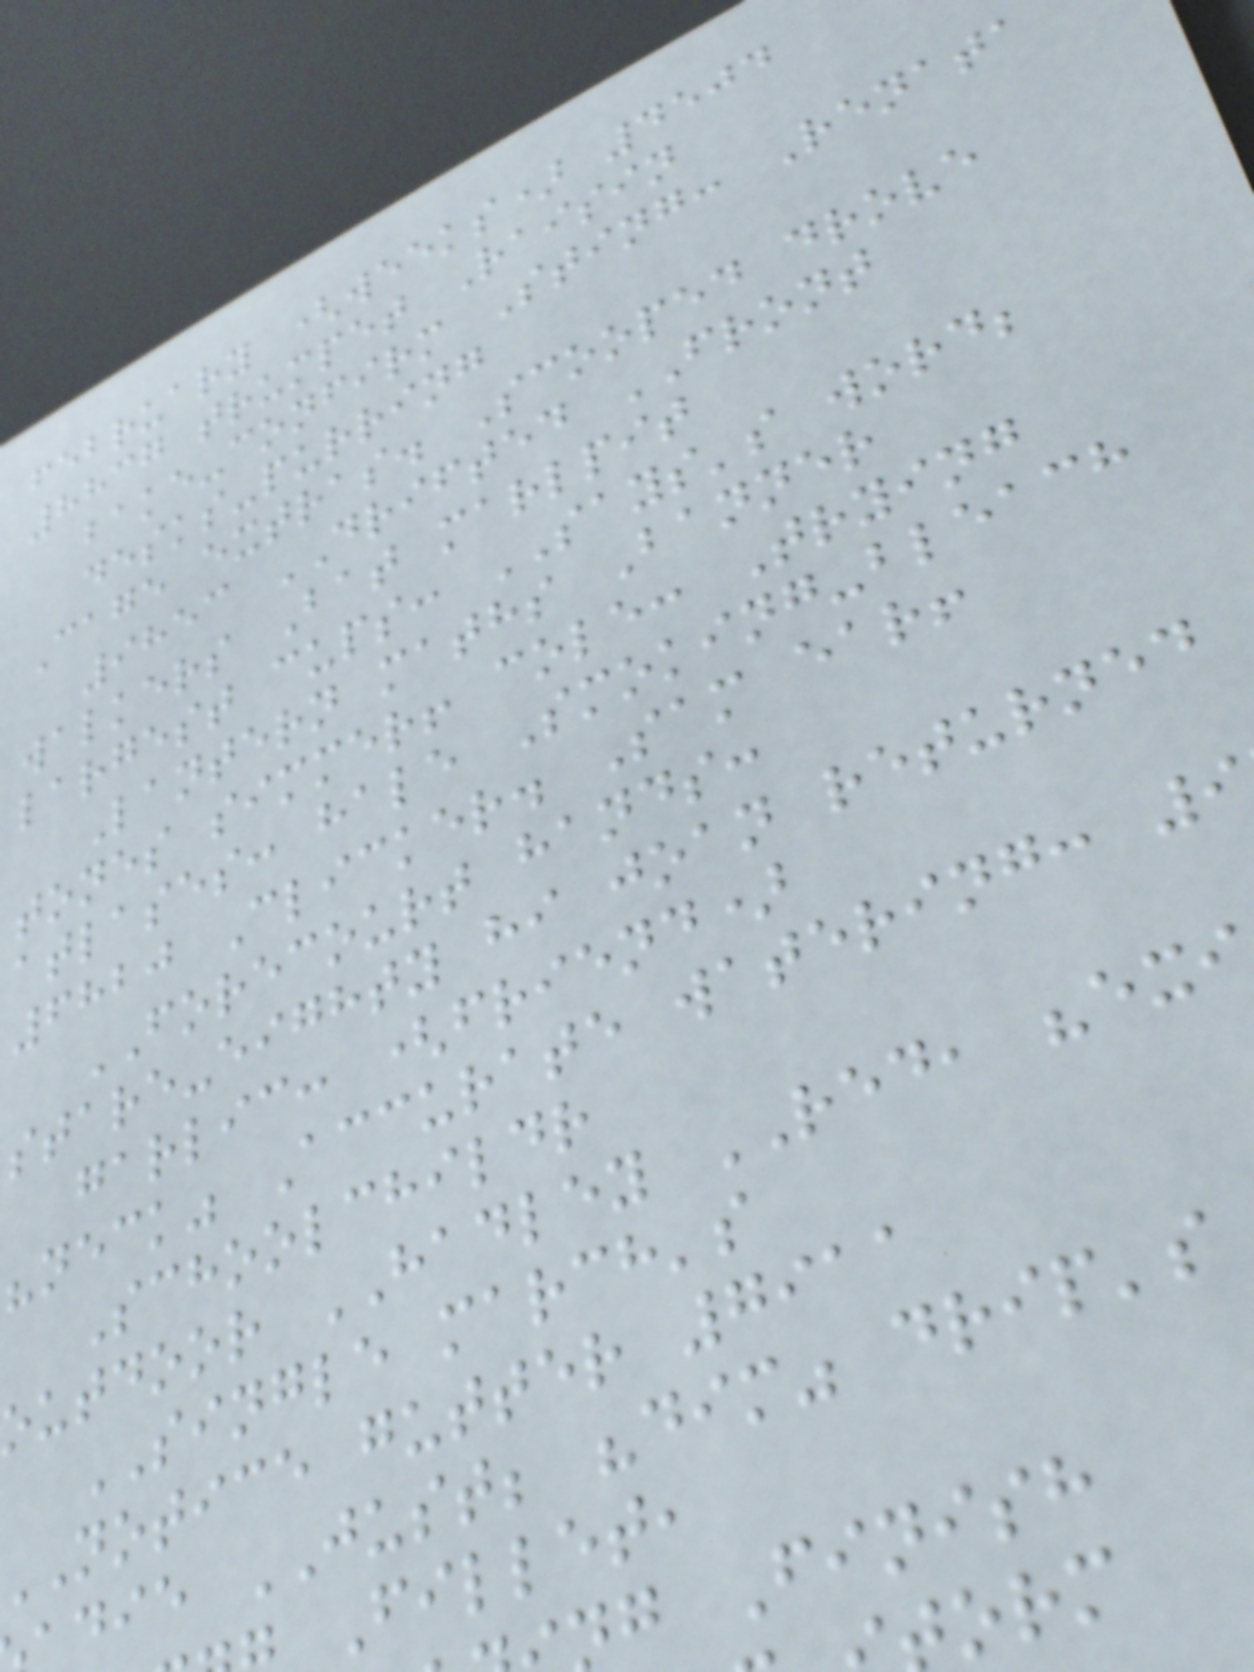february (weeks) 4504
8837 trumpet Raisin
bake-confirm Sting: Renata
desks-purring
Cage extras. Scooped drove
9853 DRIFTED FRONT
walkers Bat marlpit
largest cups: SAYS's word;
Lantern maths Banner
tones simmer! cole: Trying
atlases: hale Smoking-bleach
6820 Clicker. Sam ear!
FORECOURT hands:
stare-eighty hi joan returned
garlic: (friend)
"neck" Accurate watering: 9
Schoolchildr
outdoor HADLEY RED, "exi
SINGLE march's
notice gutter 7911
die JUST; "dim" drip's
Fillet,
g Finish
